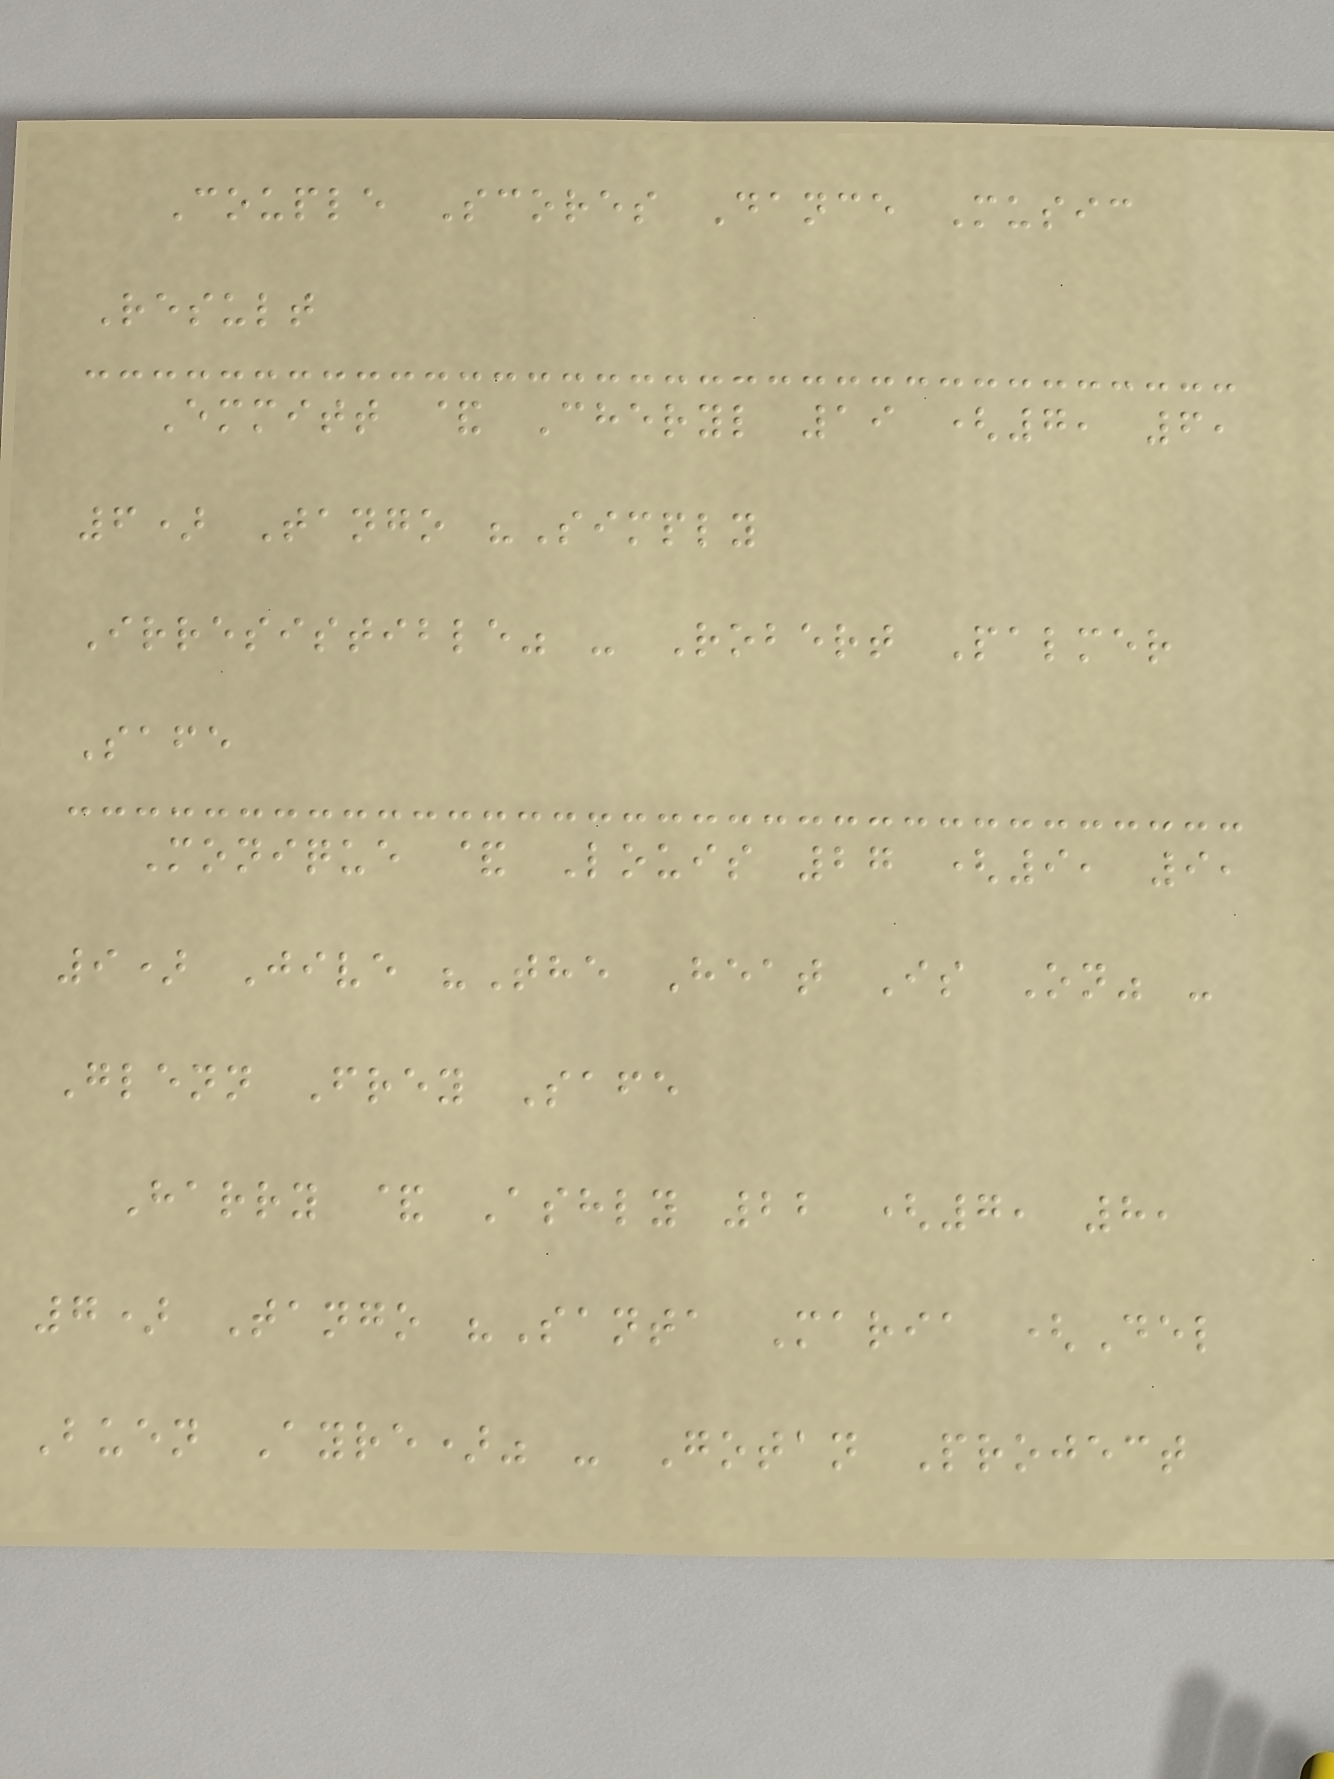Couple Scores Dance Music
Result
Emmitt & Cheryl 19 (7, 6,
6) Tango "Simply
Irresistible" - Robert Palmer
Safe
Monique & Louis 27 (9, 9,
9) Jive "The Heat Is On" -
Glenn Frey Safe
Harry & Ashly 22 (7, 8,
7) Tango "Santa Maria (Del
Buen Ayre)" - Gotan Project
